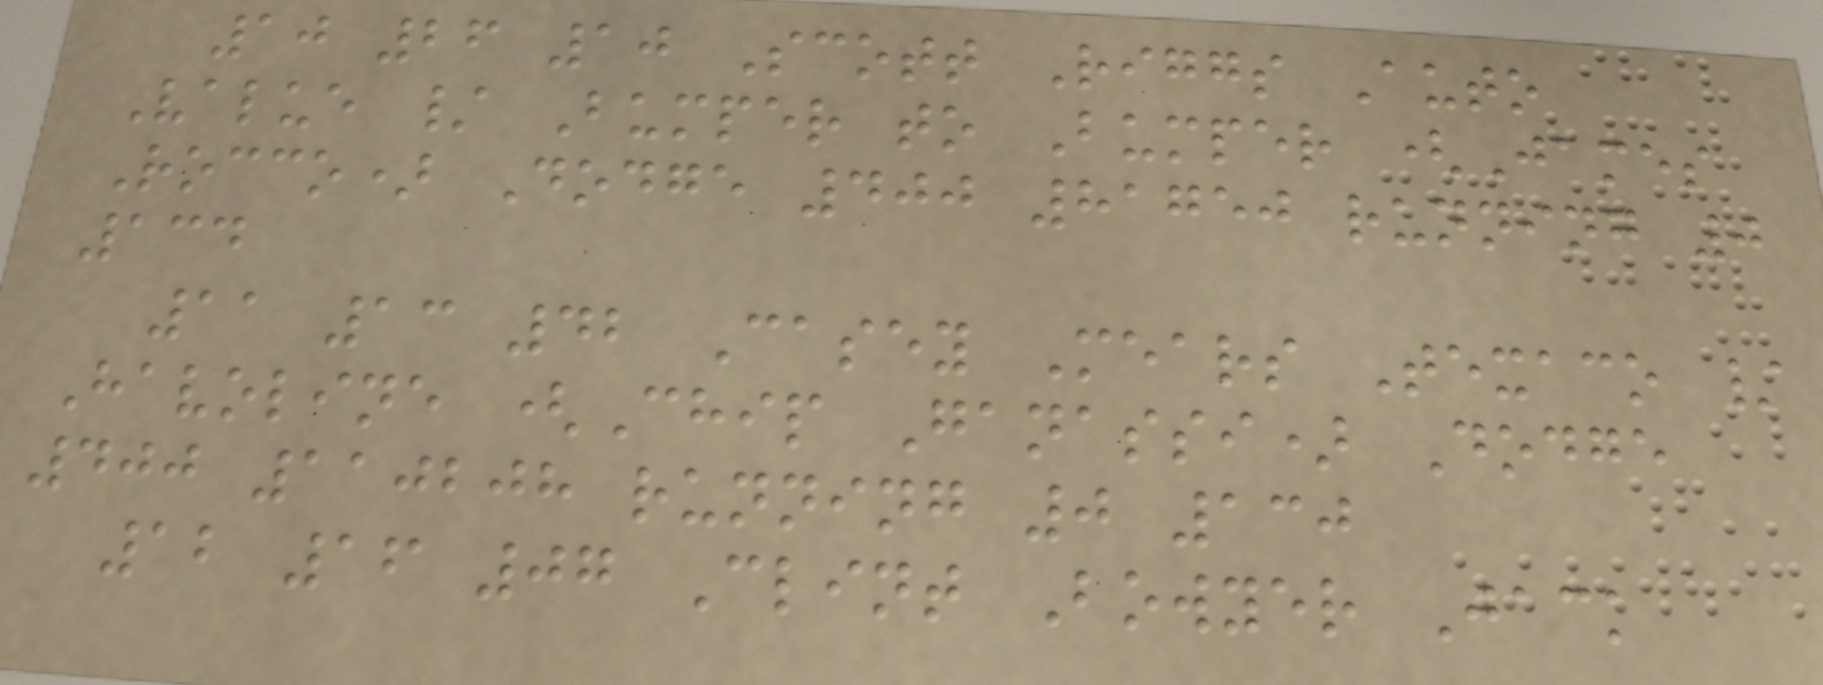10 26 10 Scott Riggs Auto
Value / Bumper to Bumper (James
Rocco) Dodge 400 81750 running 0
134
11 13 42 Casey Mears Texaco /
Havoline (Chip Ganassi) Dodge
400 110208 running 0 130
12 16 07 Clint Bowyer Jack
